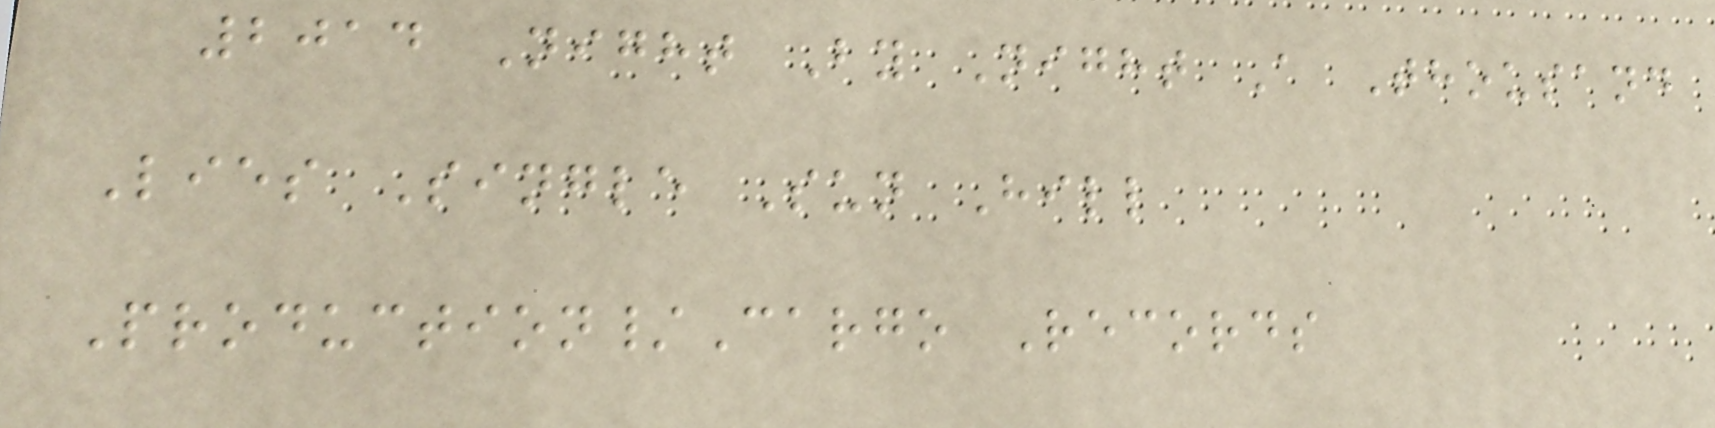2014 Night By Night A Thousand
Lies Single Sun Hill
Production/Cargo Records
